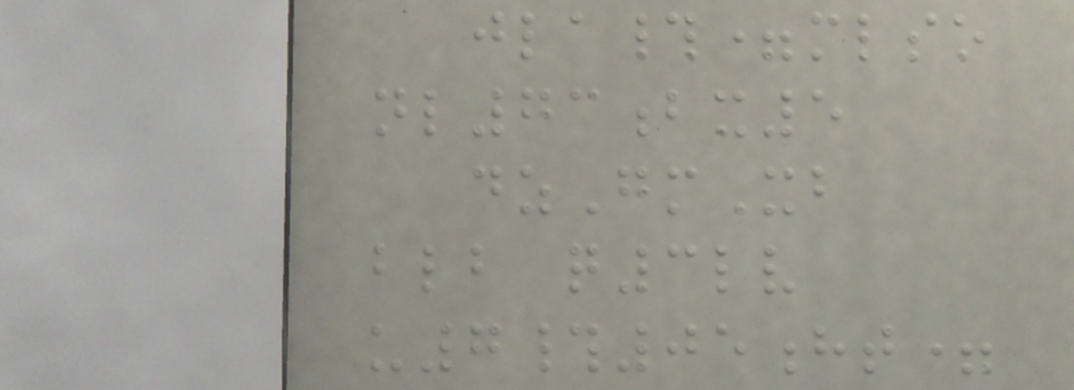jla#=mlso
nl73bx5
dzGmXb
blb q3lv
u7#05ht=
